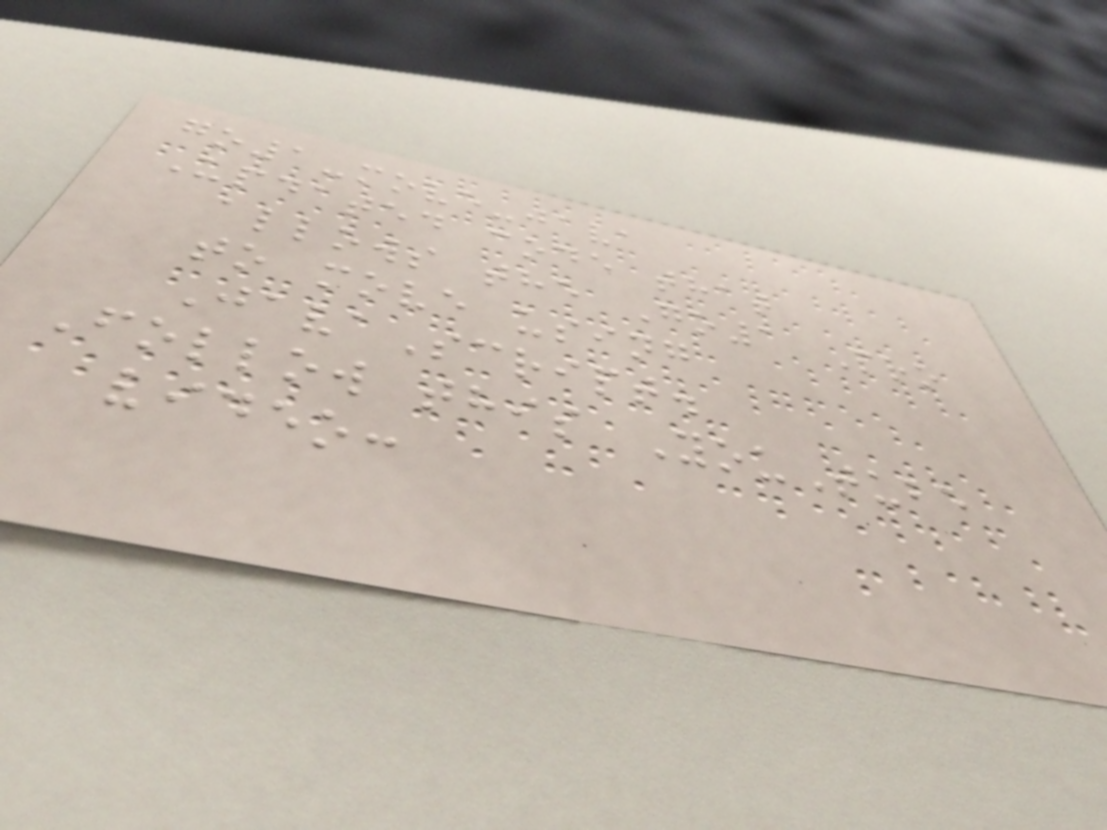go1-move-java
Updated code that
allows the Go1 Pro
to move using
JavaScript.
Follow this YouTube
video:
